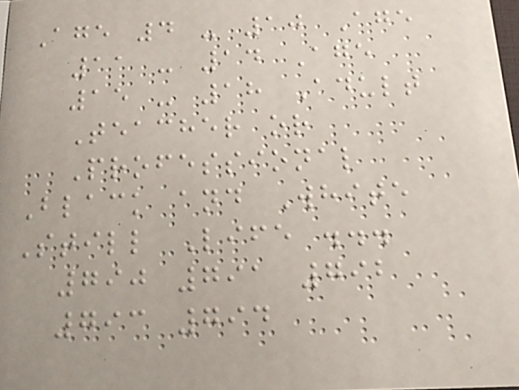Age 4 - 10 Age
11 - 14 Age
15 - 18 Adult
Teacher or
Professional
Black and White
Still Life ...
790 791 792
793 794
